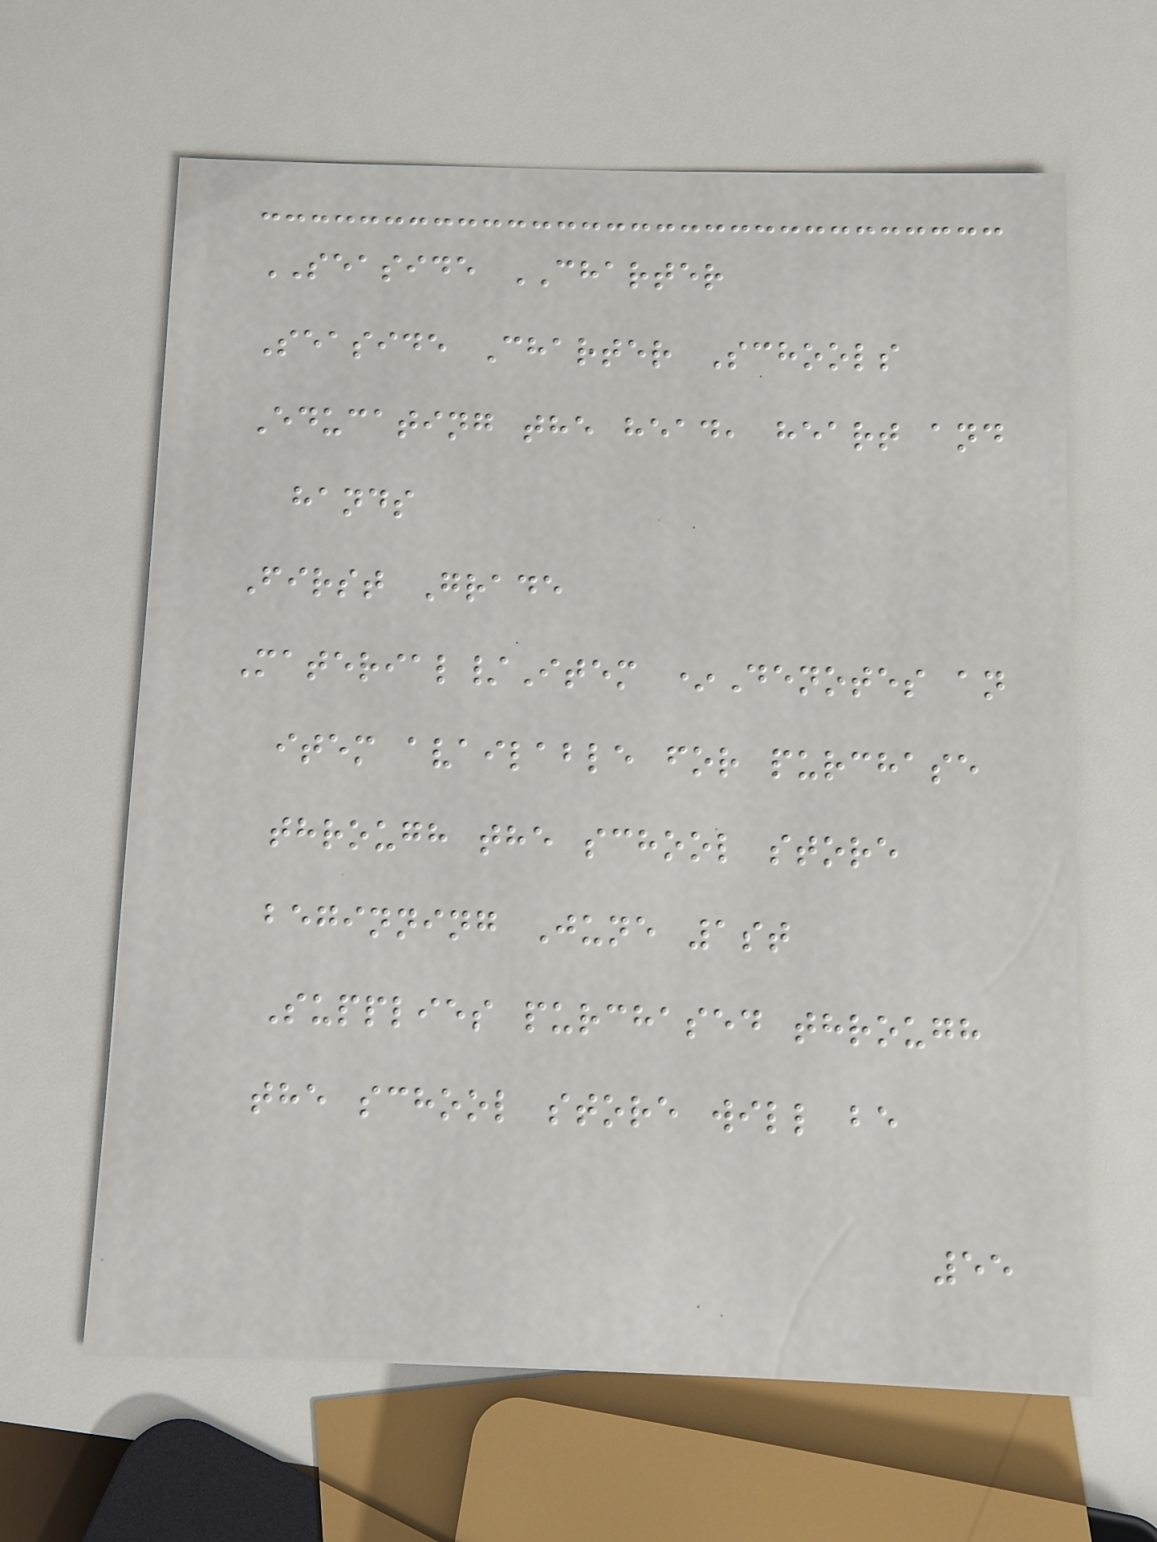SEASIDE CHARTER
Seaside Charter Schools
Educating the head, heart and
hands
First Grade
Material/Item *Denotes an
item available for purchase
through the school store
beginning June 1st
Supplies purchased through
the school store will be
55
